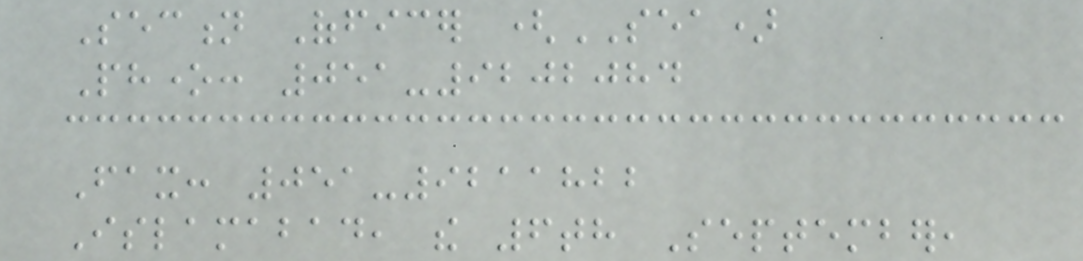Section Officer (SEA)
Phone: 051-9202084
Fax: 051-9211822
Islamabad, the 6th September,
